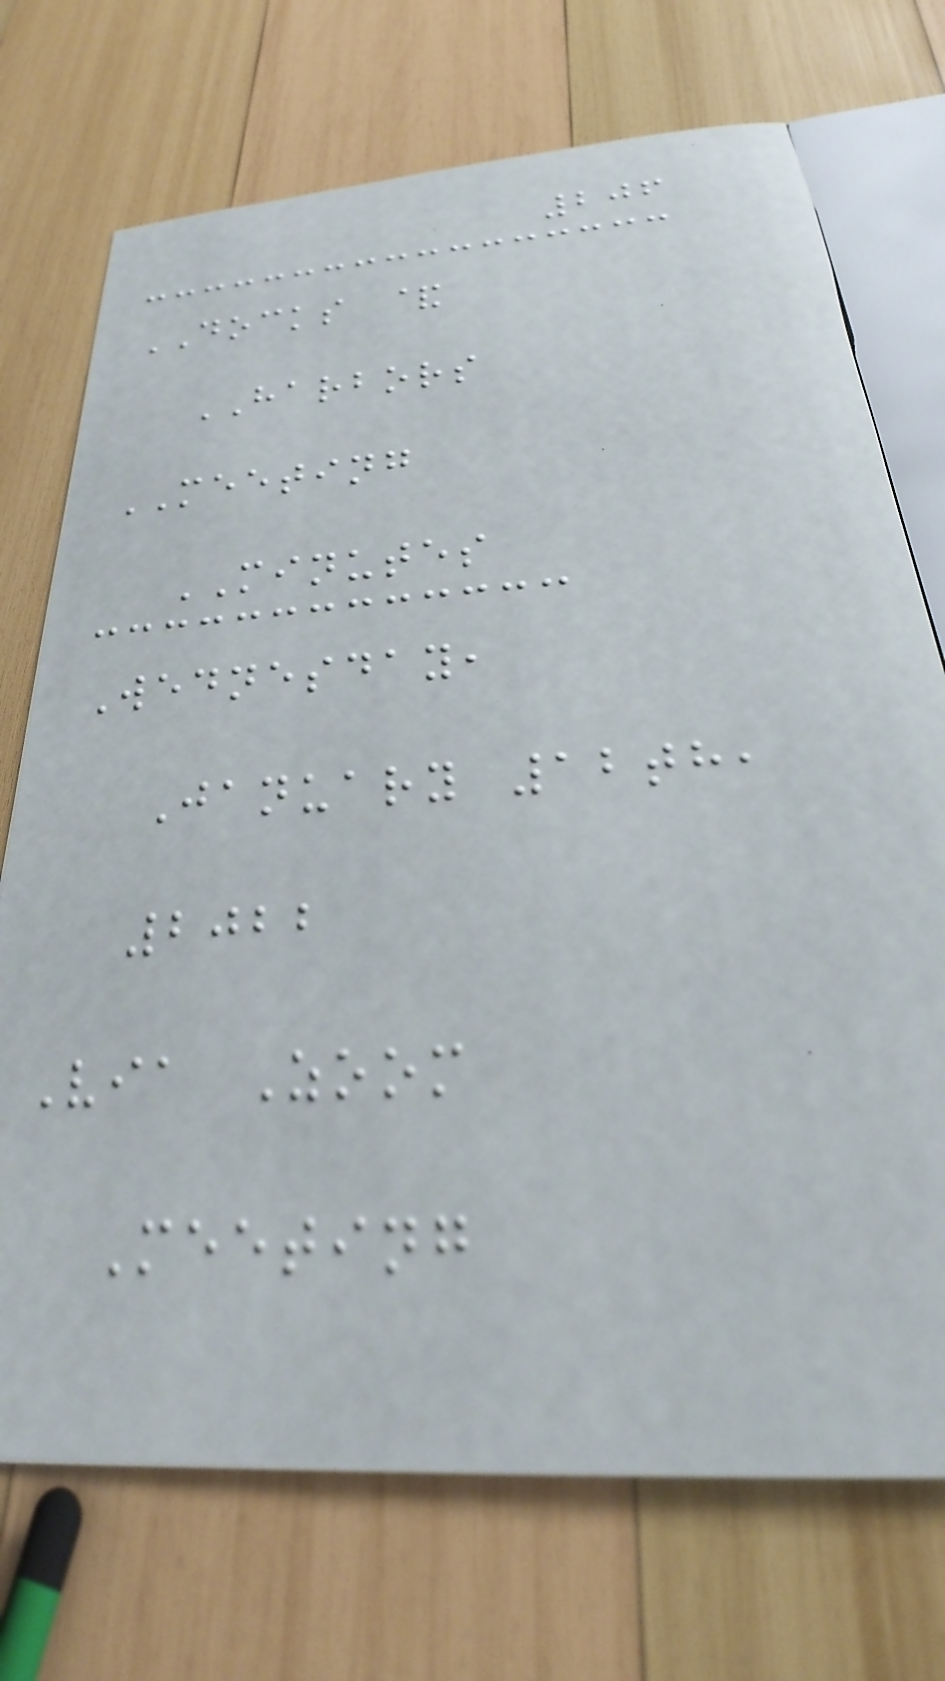206
DOCKS &
HARBORS
MEETING
MINUTES
Wednesday,
January 12th,
2022
Via Zoom
Meeting
